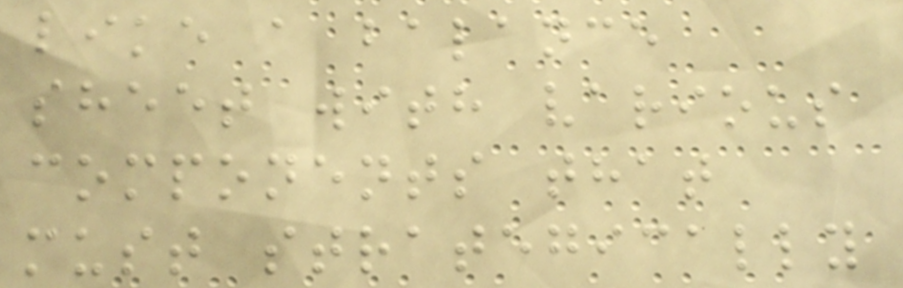like a balance
sheet with various
components that
must strategically
